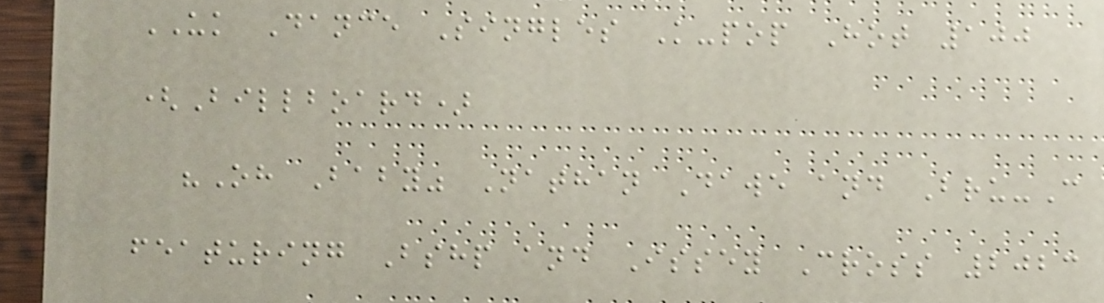UK Dance Singles K-pop Hot 100
(Billboard)
"Oh Baby" Nathan Dawe and Bru-C
featuring Bshp and Issey Cross 2023
